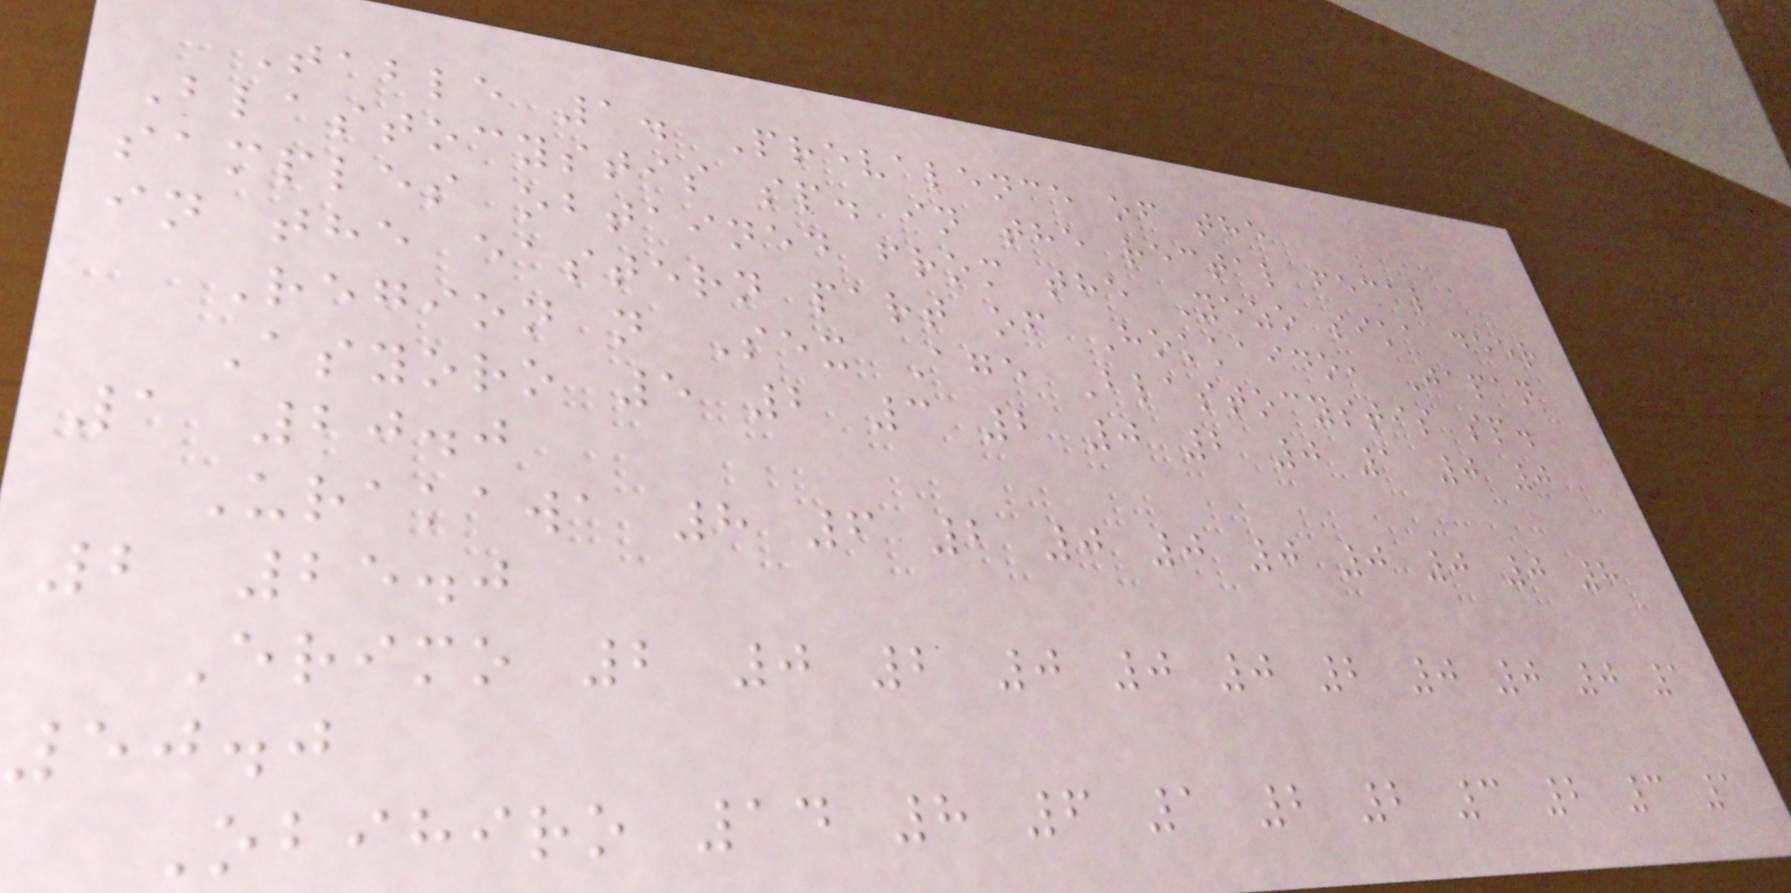Table 1. Prevalence of the
Blastocystis sp. in the rectal fecal
samples obtained from the Yezo sika deer
in the eastern part of Hokkaido, Japan
Region n Sex Age Blastocystis sp.
Asyoro 5 2 3 2 0 2 0 1 0 0
1 20.0
Urakawa 8 6 2 0 0 0 0 0 0 8
2 25.0
Erimo 2 0 2 0 0 0 2 0 0 0 1
50.0
Obihiro 14 8 6 1 2 2 3 2 3 1
